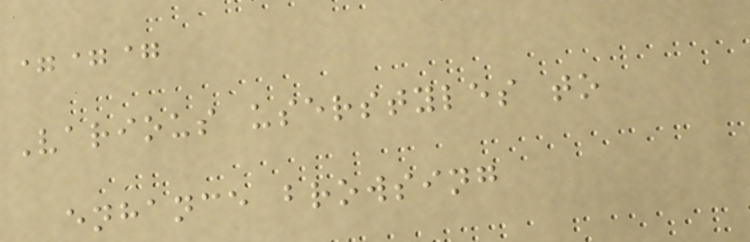===
Various userstyles to
enhance browsing
